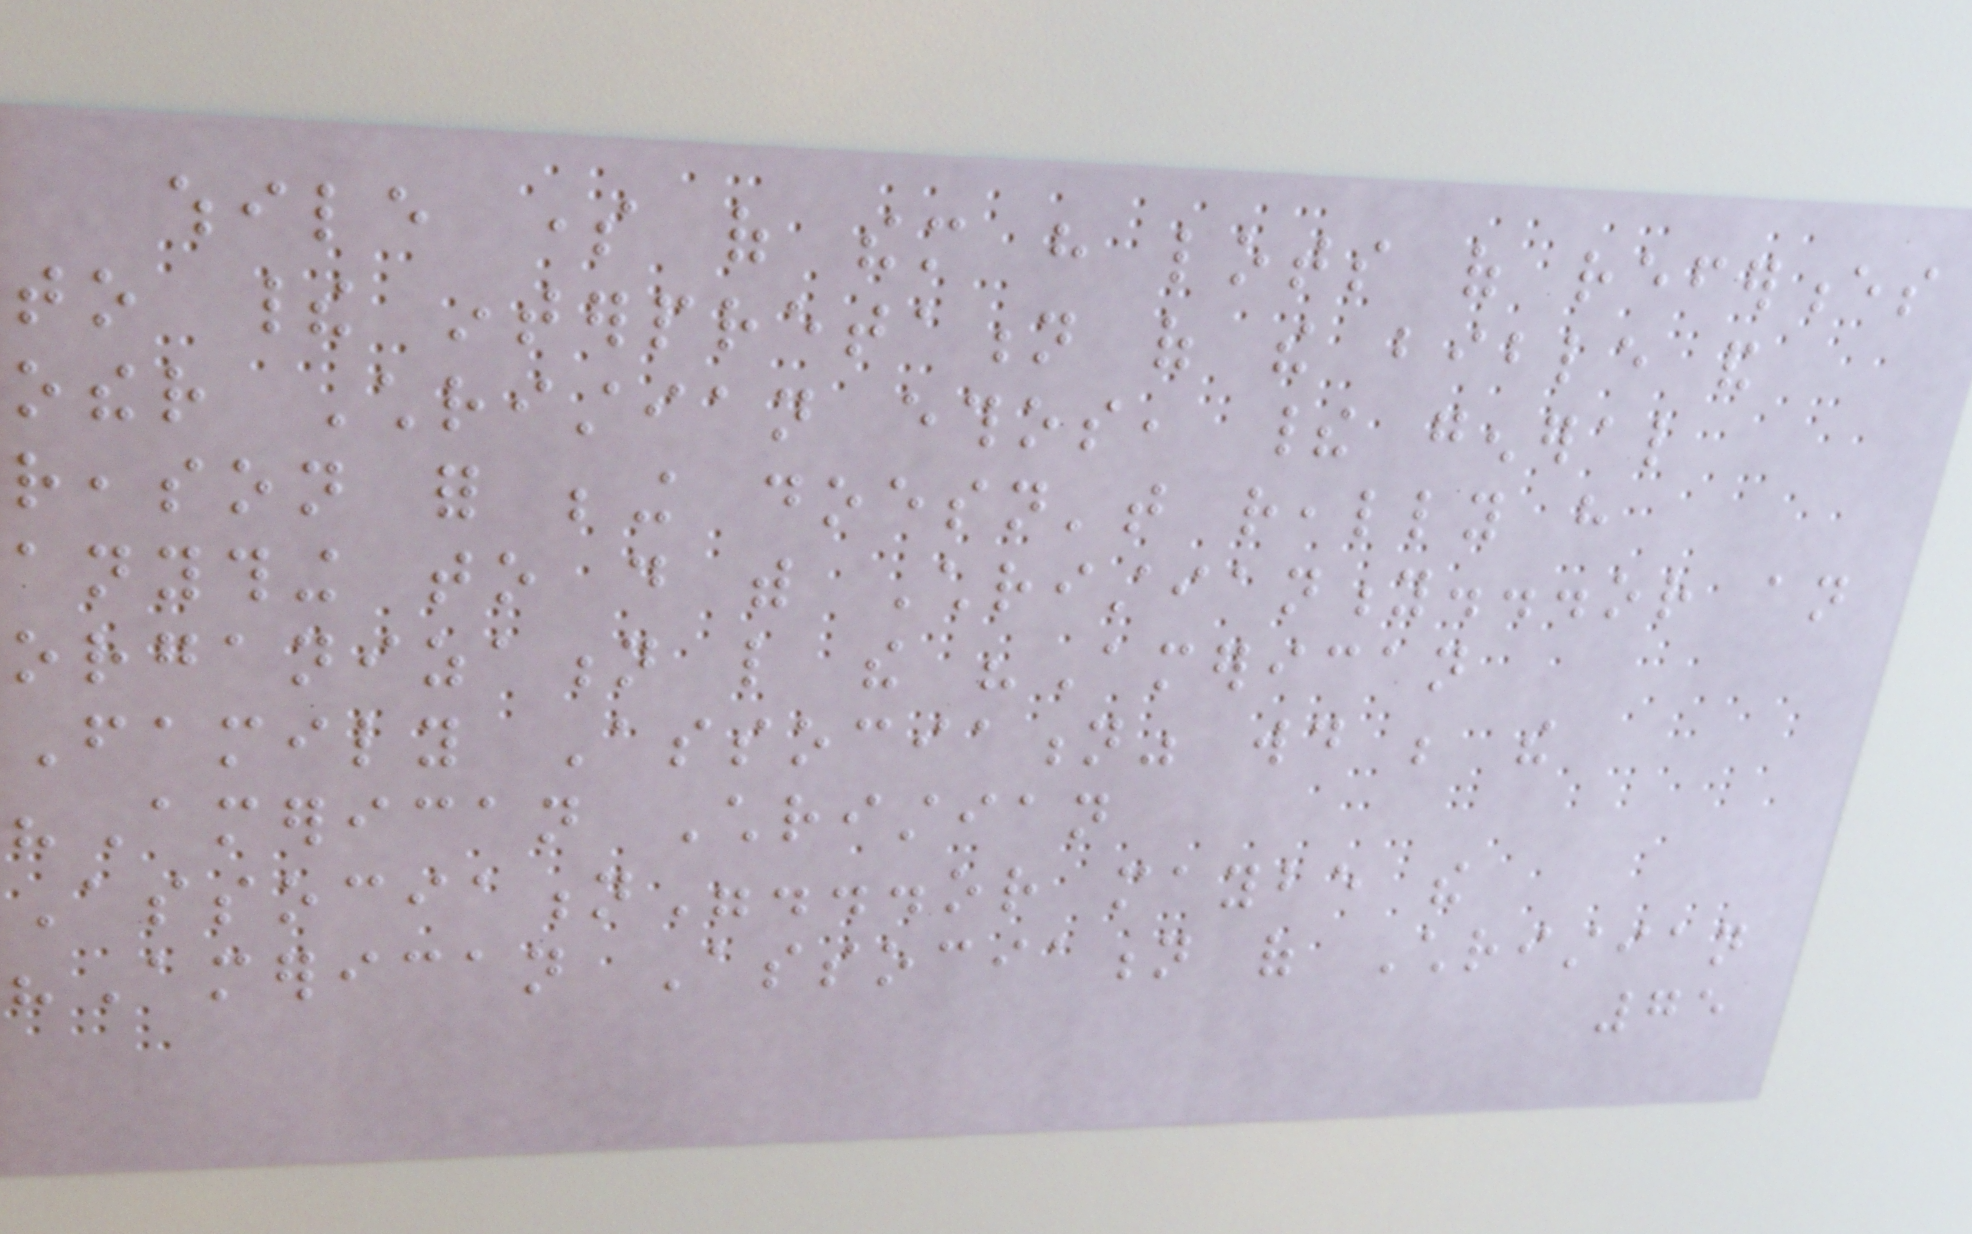while some of them have lots of references
to their interpretation of the bible and
other Christian ethos, their general
reason for being doesn't really have
anything to do with Christianity...or an
organization like the "American
Family Association" would be the
"American Christian
Association"...or maybe the
"American Association of Christian
75
